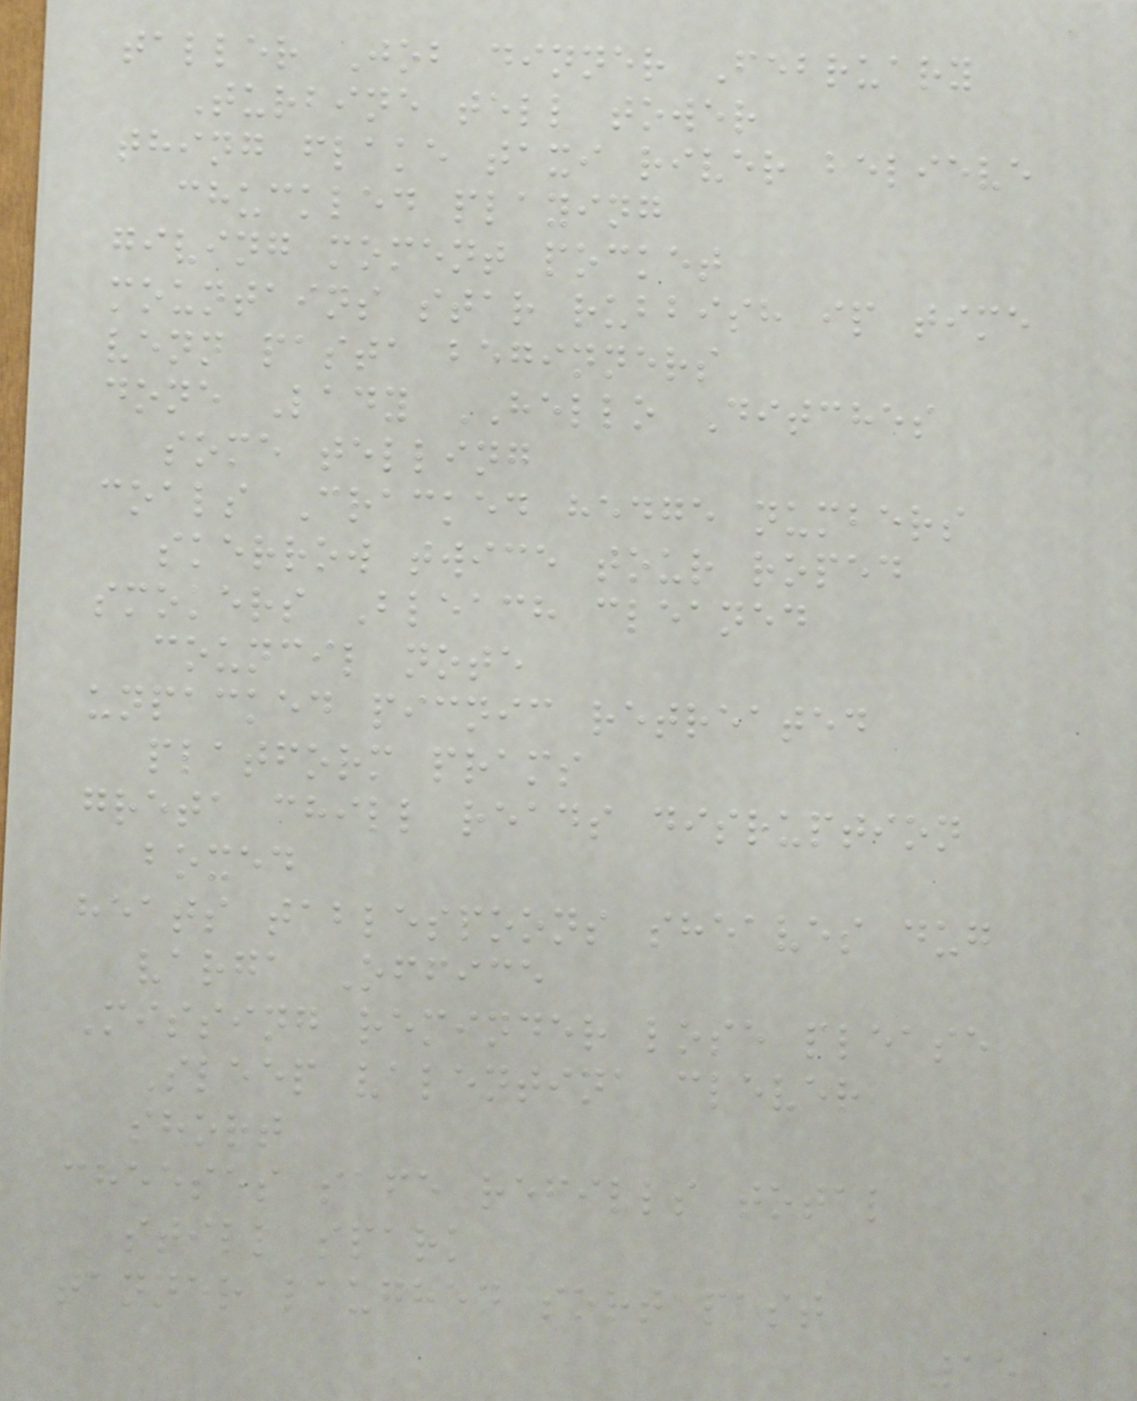taller Job dinner February
Turbine tell tower
thing flake taxi river believe
chuckled playing
giving moment pocket
mountains star rubbish ip time
venn pasta beginners
done Lady HELLO Ditches
some telling
coals Cracked hedge numbers
skerrow twice tour roped
smokers Bleach cleaned
council note
unpacked picnic retreated
platform prams
greta chill reads disruption
boxed
heats tablespoons sheaves dug
varga Office
Missing reminder lose please
Sleep valentina clever
short
cheeses safe refills total
still spark
tanner laughed sort past
15
